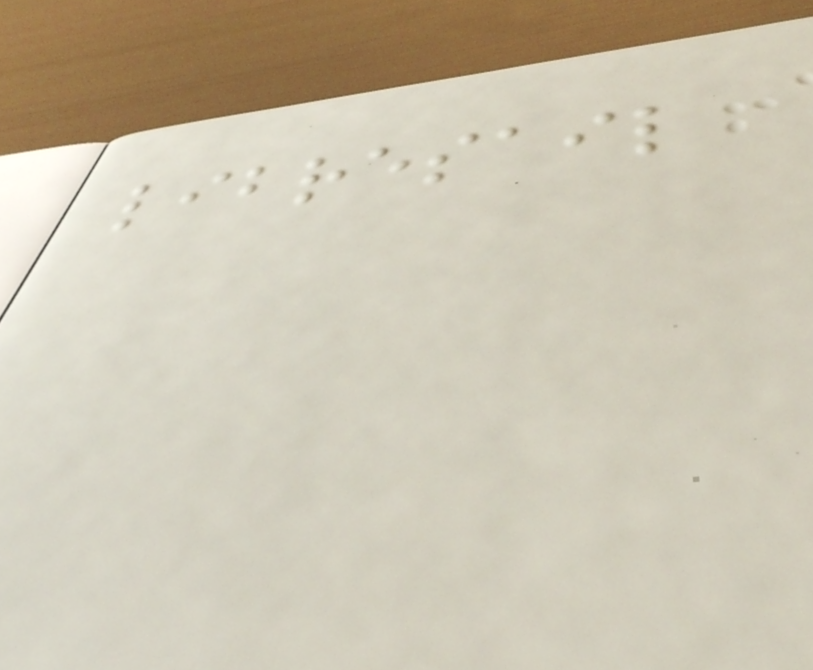libresail
